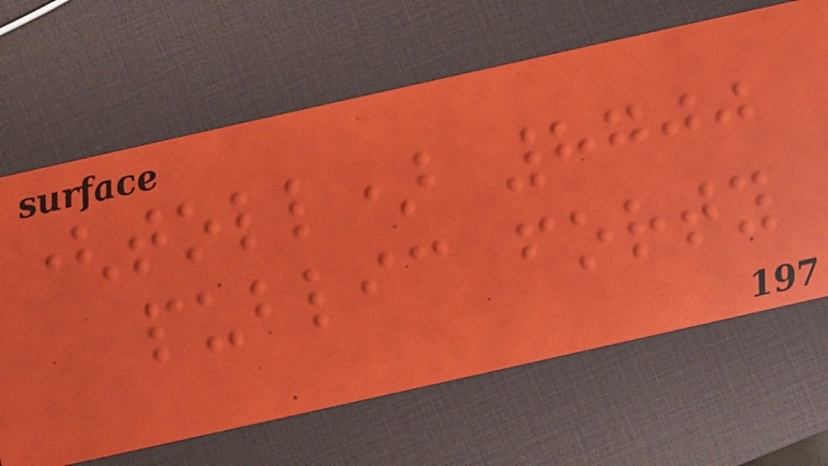(toll) 8700
public forty
